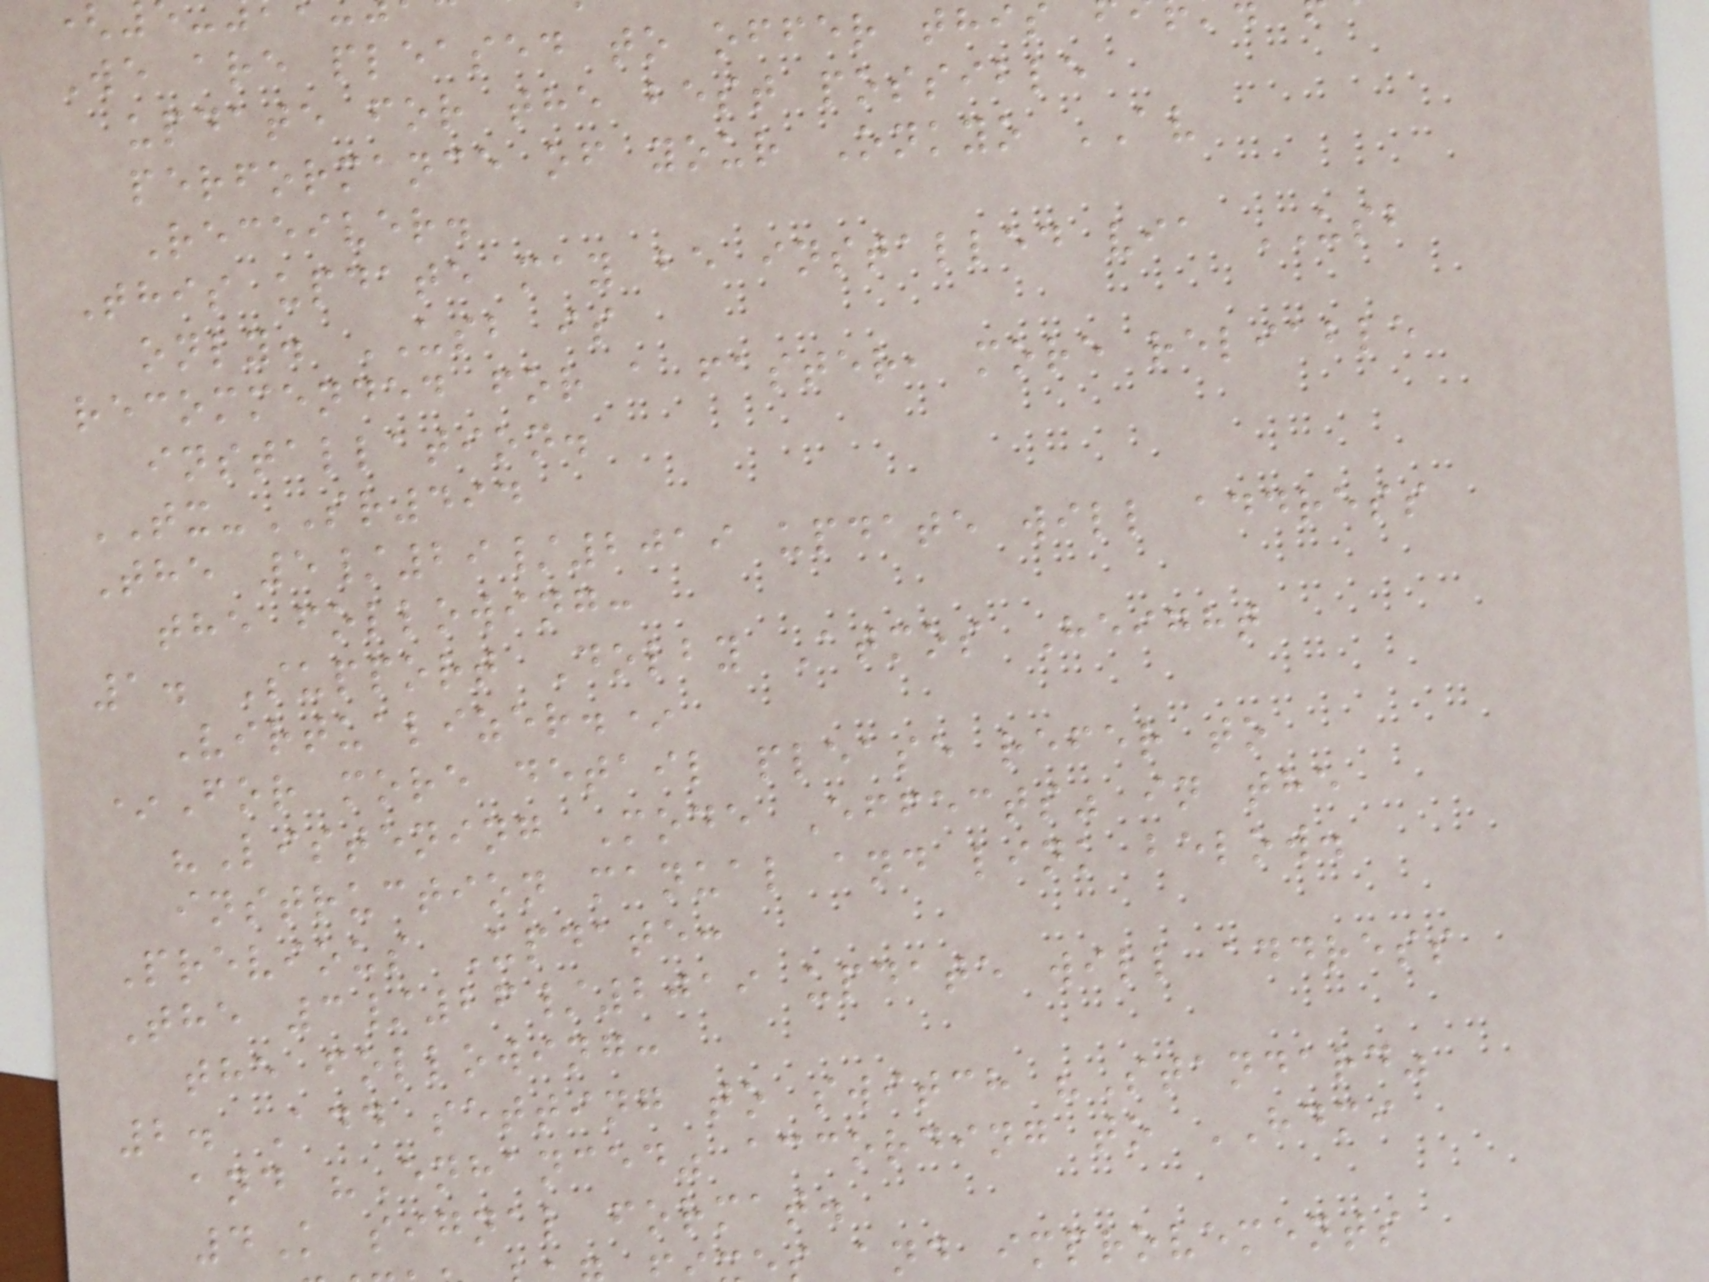We are pleased to offer this
update for the best possible
performance of your Onkyo AV
Receiver.
This update may be installed via USB
only. USB is
recommended for a faster, more reliable
installation.
TX-SR494
The 5/29/2019 update will address
the following:
1. Support Dolby Atmos Height
Virtualizer.*
*For more detail please refer to
"Listening Mode Effects" in the
instruction manual and link below.
Previous Update:
The 3/26/2019 update will address
the following:
2. Add setting to switch "Standard"
and "Enhanced" according to HDMI
4K signal format.
and improvements
